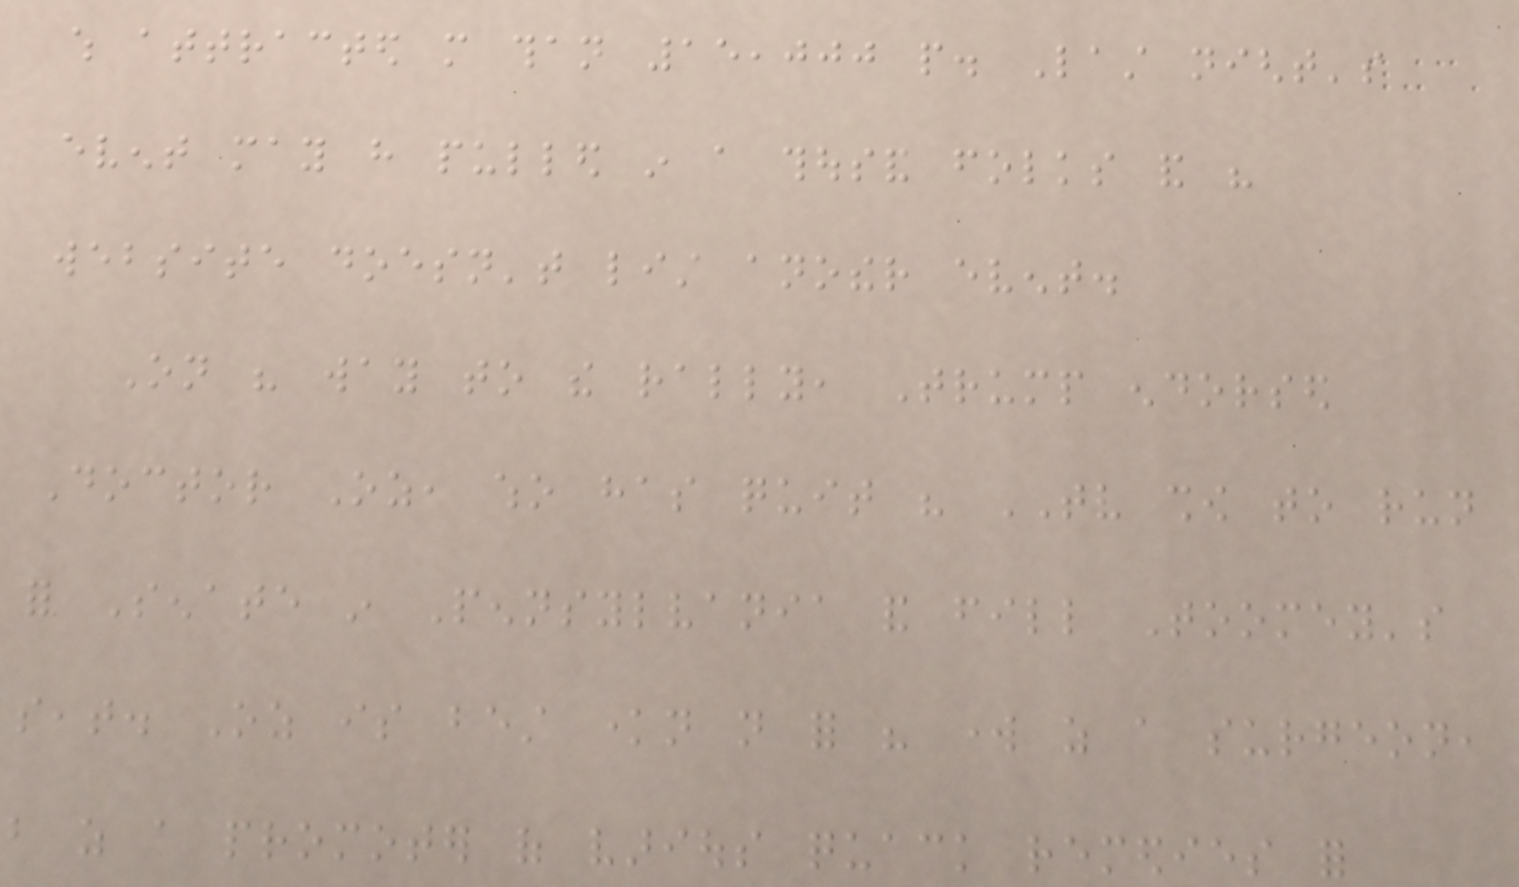which attracted more than 15,000 people. Last night's
event may have pulled in a thousand folks and his
website doesn't list another event.
On his way to the rally, Trump endorsed
Doctor Oz, who has quit his TV show to run
for Senate in Pennsylvania and fill Toomey's
seat. Oz is best known not for his work as a surgeon,
but as a promoter of various quack remedies for
